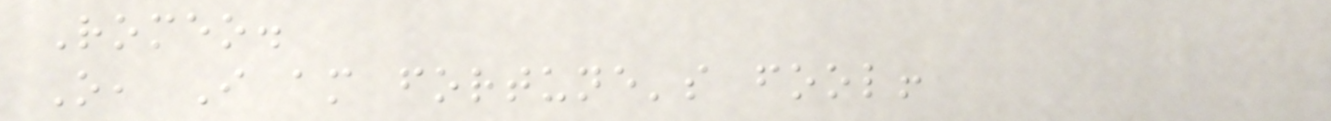Romeo.
O, I am fortune's fool!
